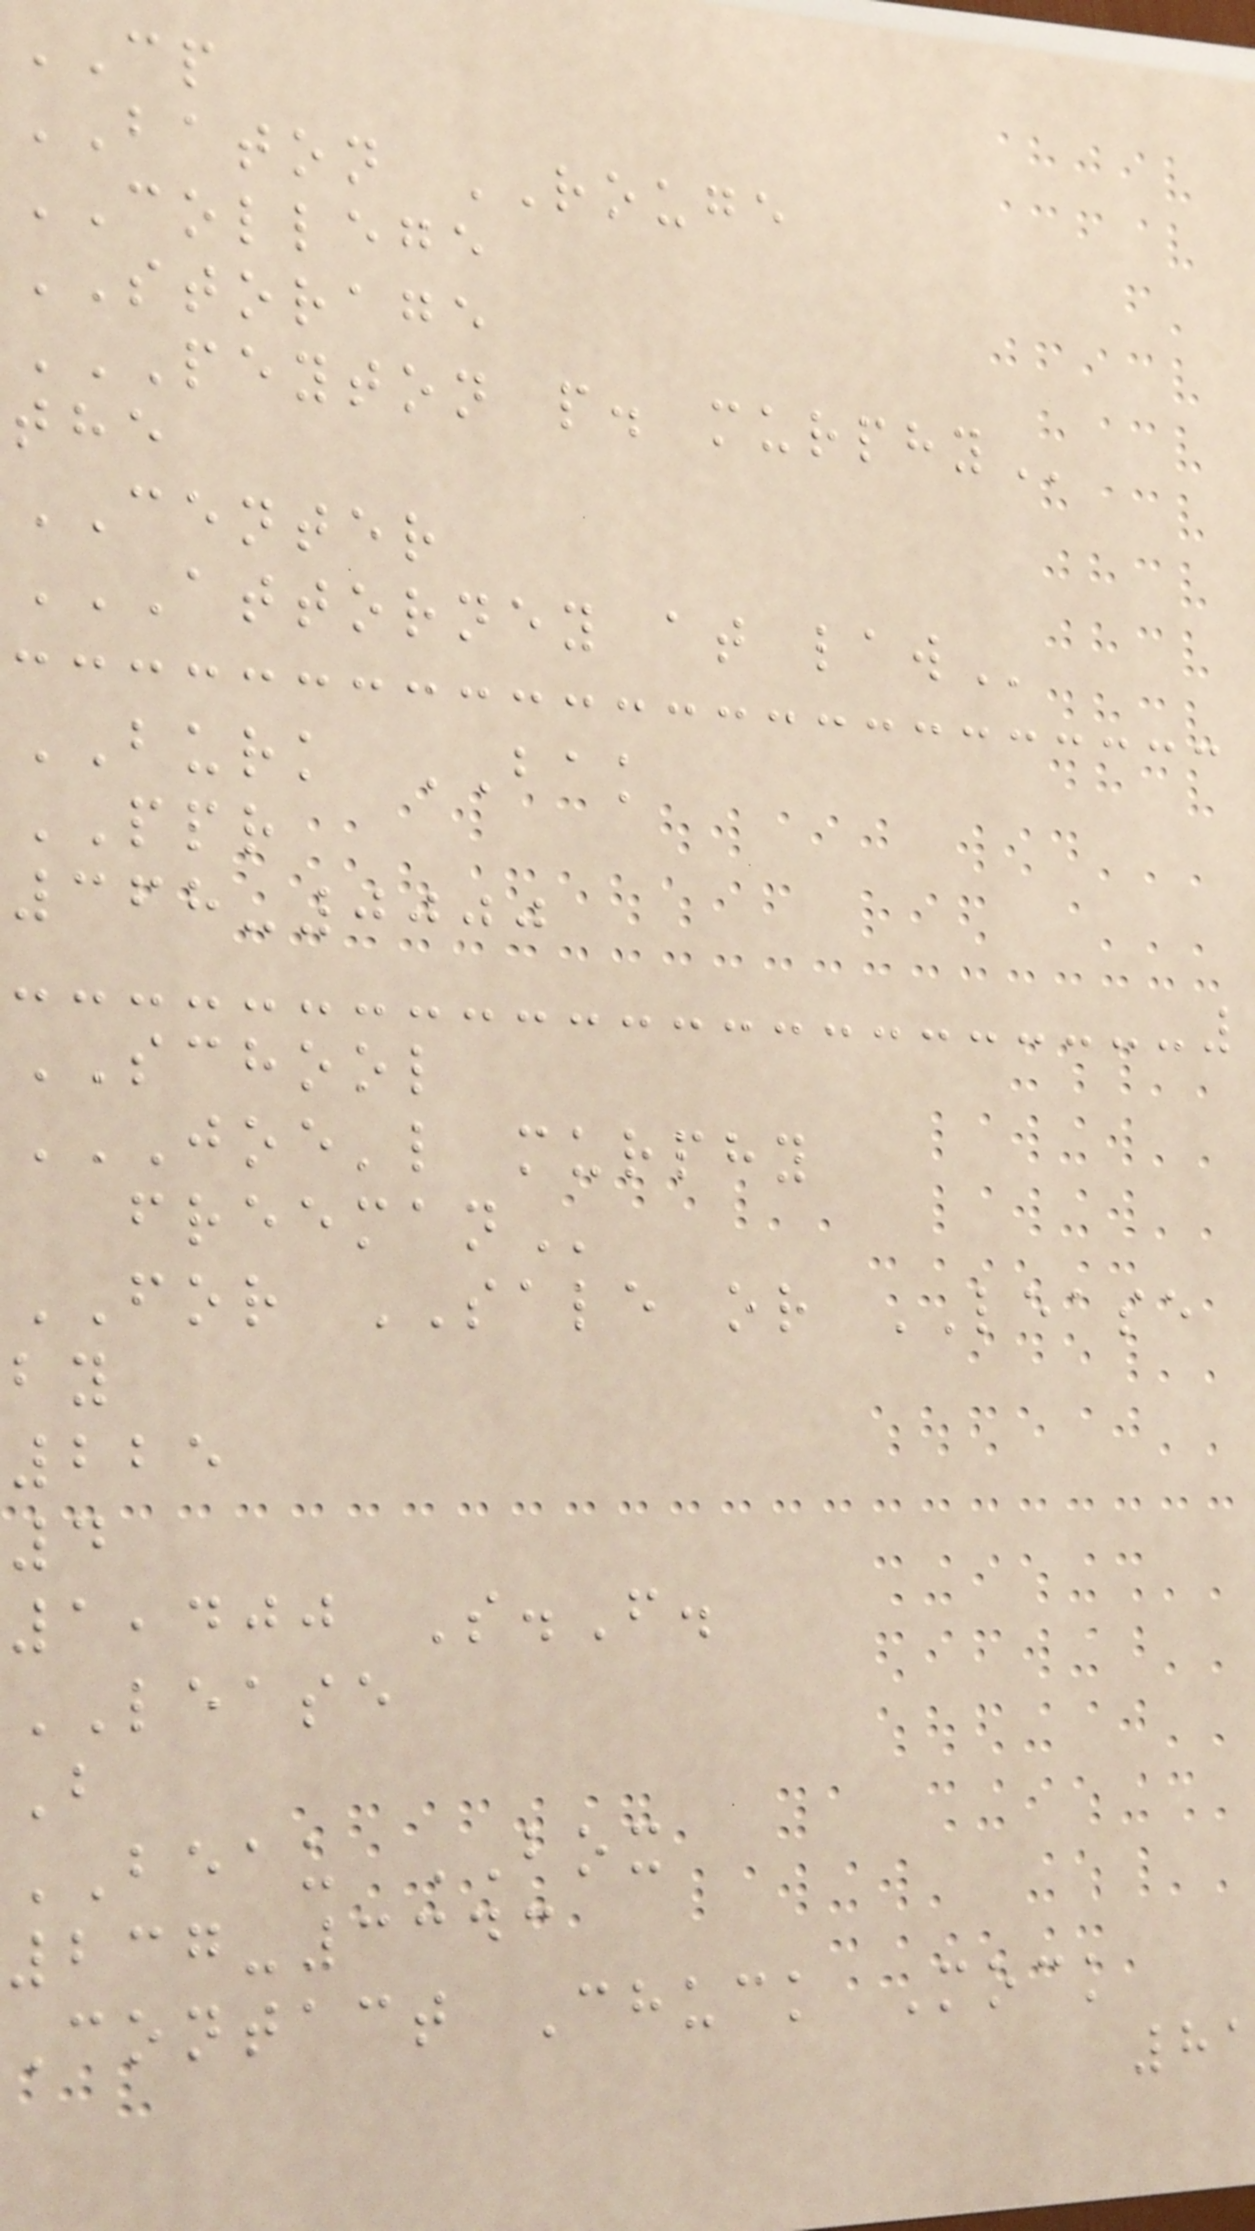CP
BATON ROUGE
COLLEGE
STORAGE
PEYTON P. MURPHY
the
CENTER
ATTORNEY AT LAW
BURK BAK
PPR
368-0000
SCHOOL
JOE'L MURPHY
FOR SALE or LEASE
by
225
4
1,400 S.F.
LEASE
B
BEAU BOX
237-3343
Contact Chuck Mock
